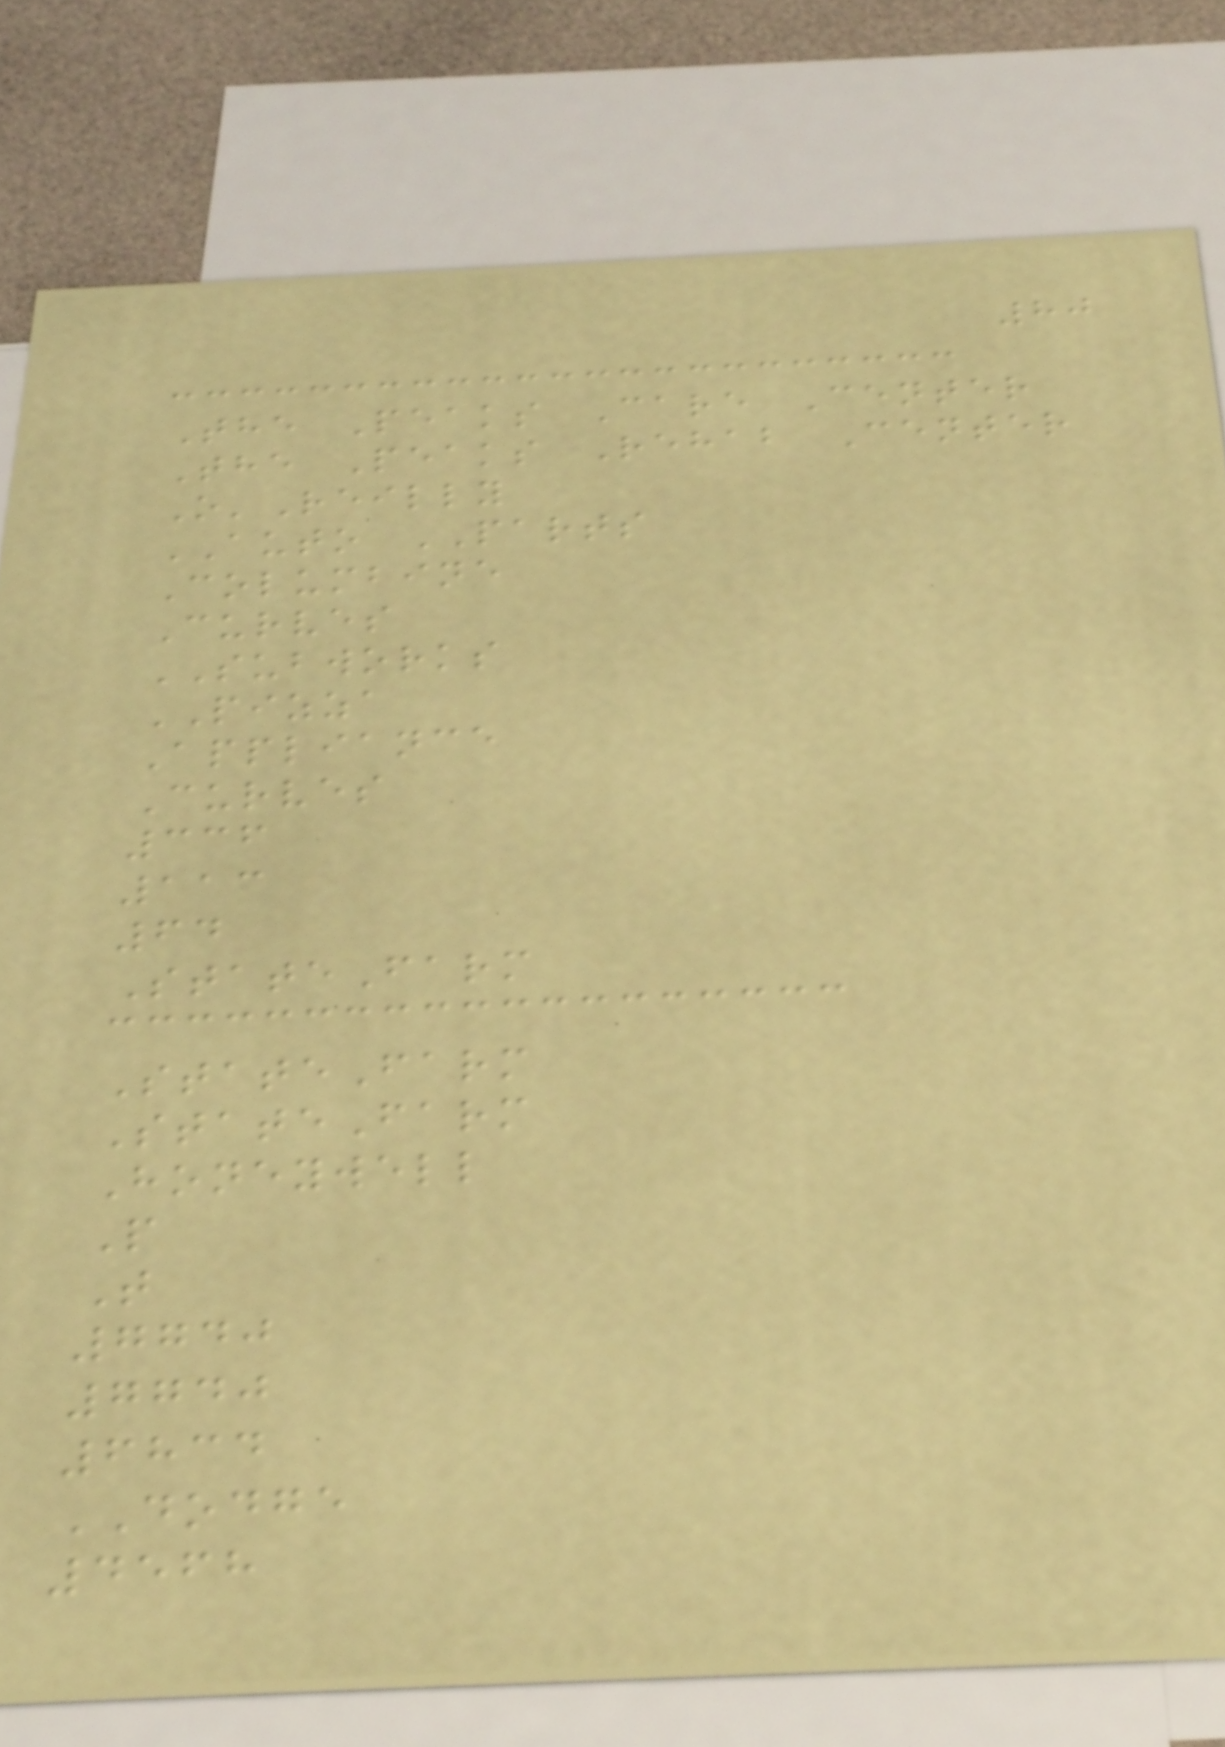80
The Peaks Care Center
The Peaks Rehab Center
O'Reilly
AUTO PARTS
Columbine
Curves
SUBWORKS
PIZZA
Appliance
Curves
336
113
64
StateFarm
StateFarm
StateFarm
Honeywell
P
T
7740
7740
6834
DODGE
4568
